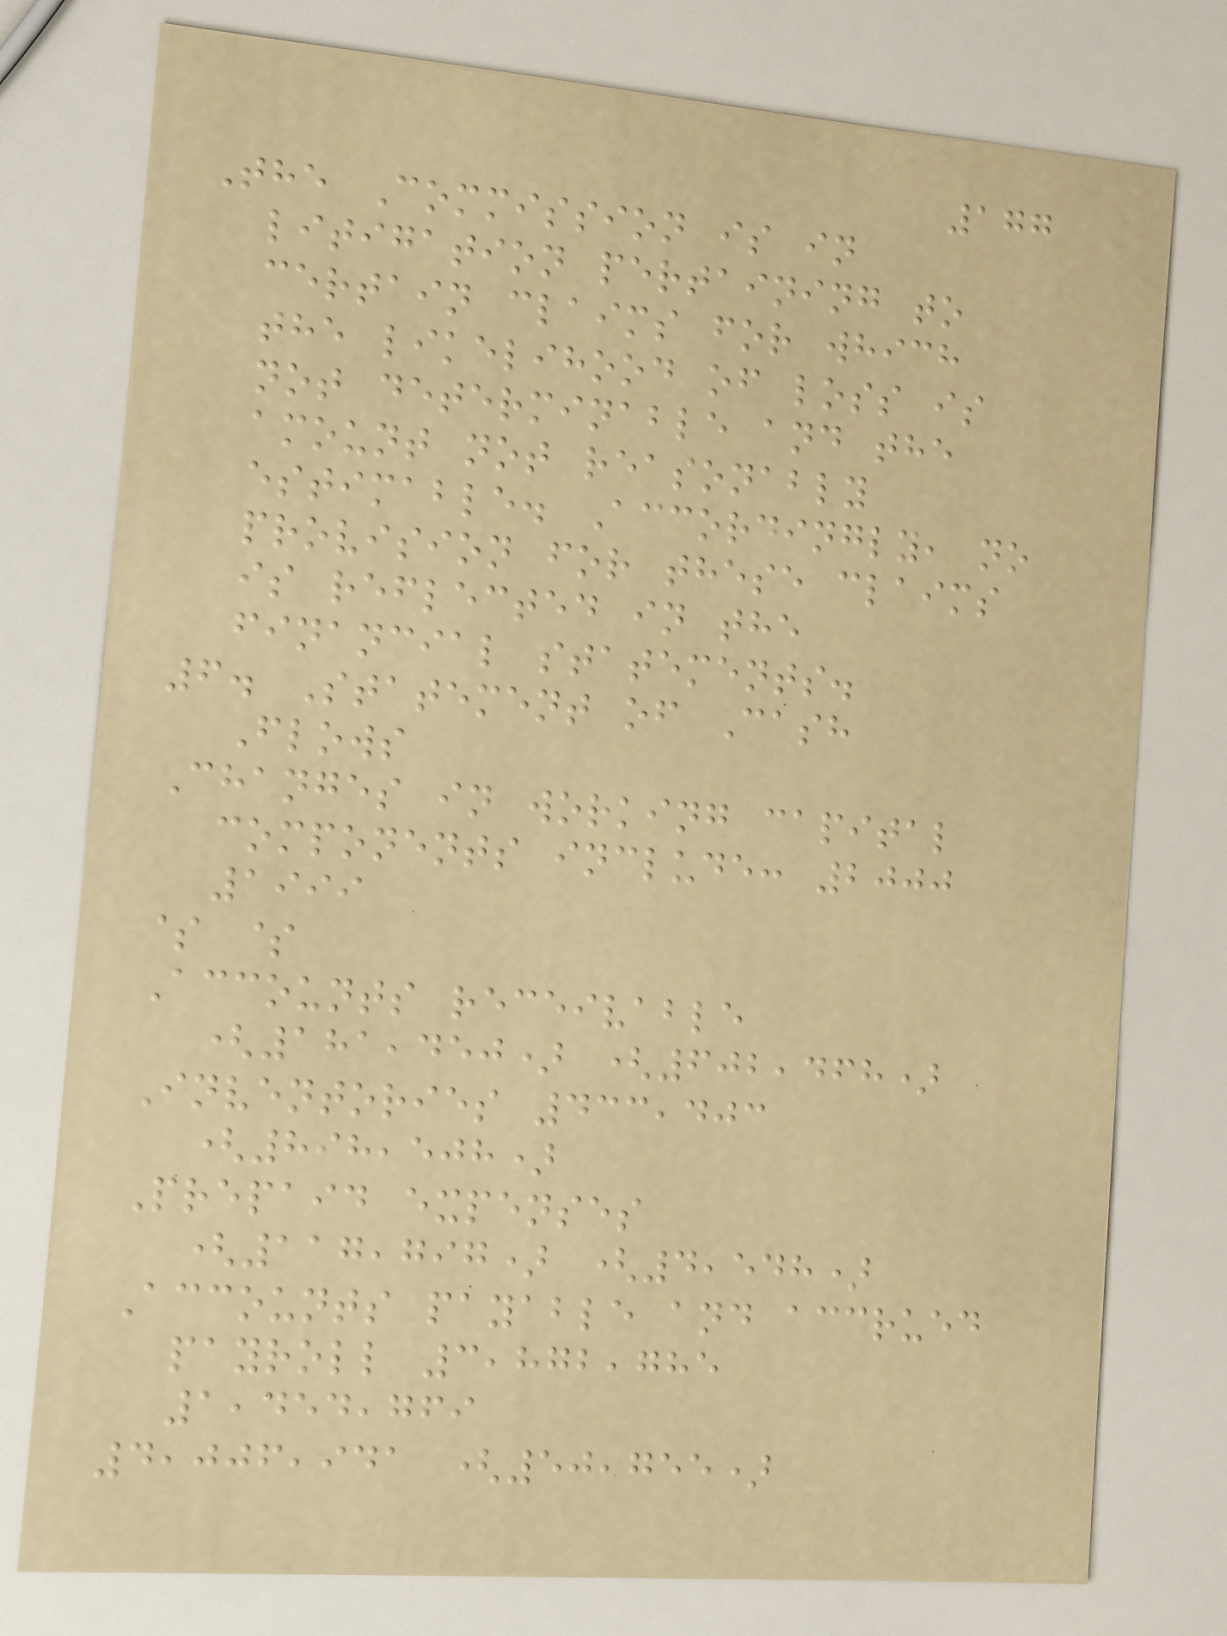177
The Commission is in
litigation pertaining to
certain claims for which
the likelihood of loss is
not determinable and the
amount not reasonably
estimable. Accordingly, no
provision for these claims
is reflected in the
financial statements.
6. Statement of Cash
Flows
Changes in working capital
components include: 2000
1999
$ $
Accounts receivable
(181,450) (602,468)
Inventories 433,403
(898,508)
Prepaid expenses
(117,797) (4,548)
Accounts payable and accrued
payroll 3,872,785
1,454,769
4,006,941 (50,755)
